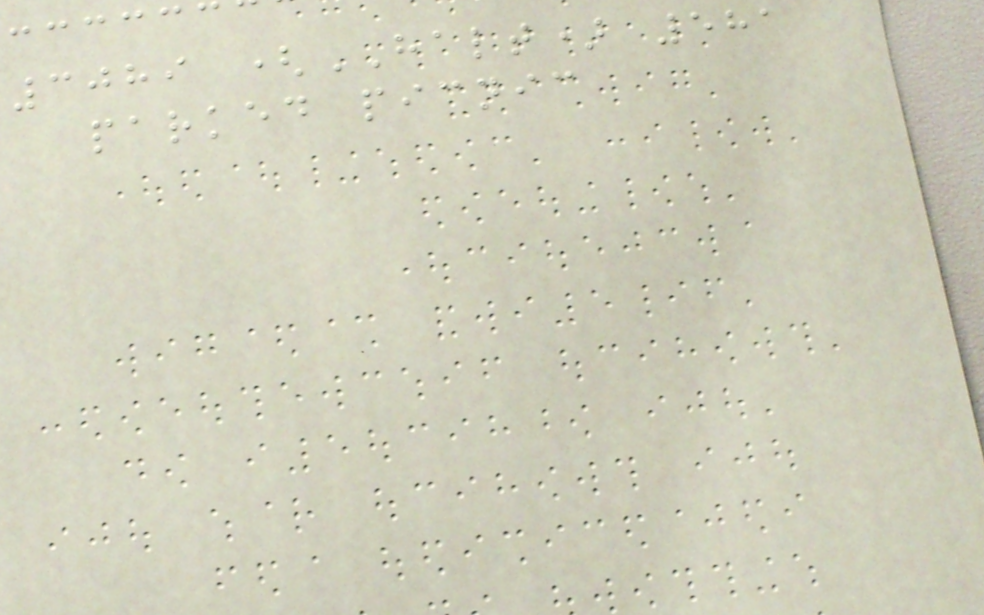3089 (HALT) 581
parked picnic
